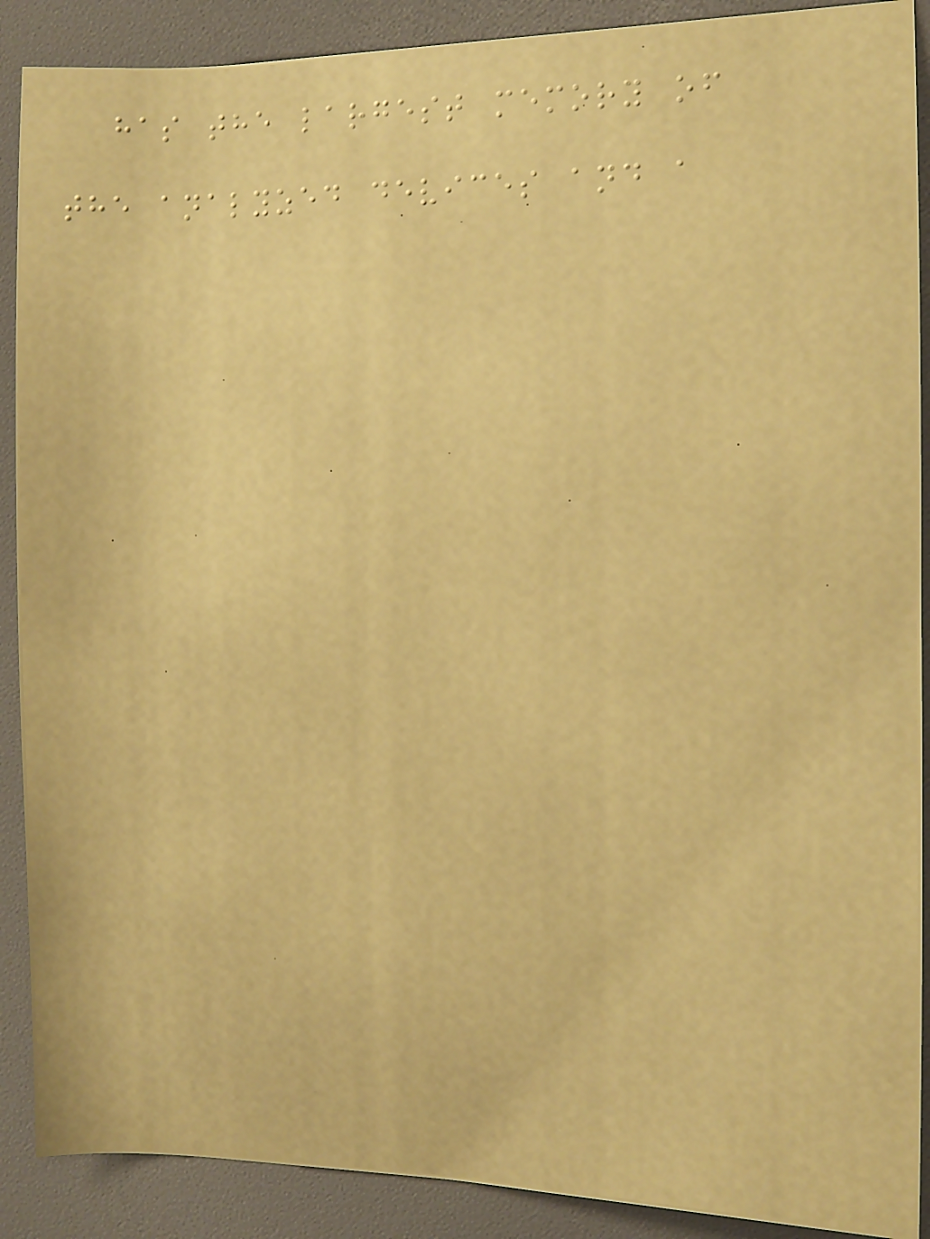has the largest memory of
the analyzed devices and a
